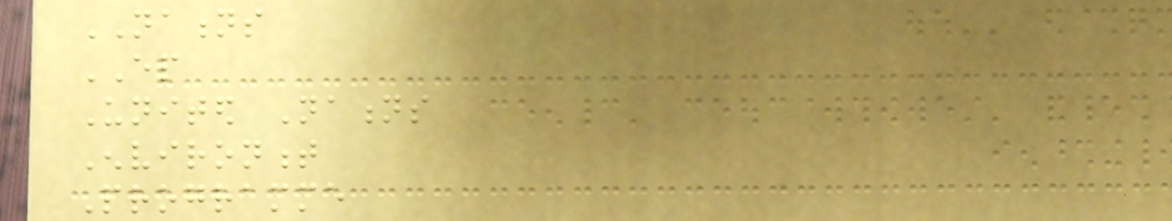NATIONS
EP
United Nations
Environment
Programme
